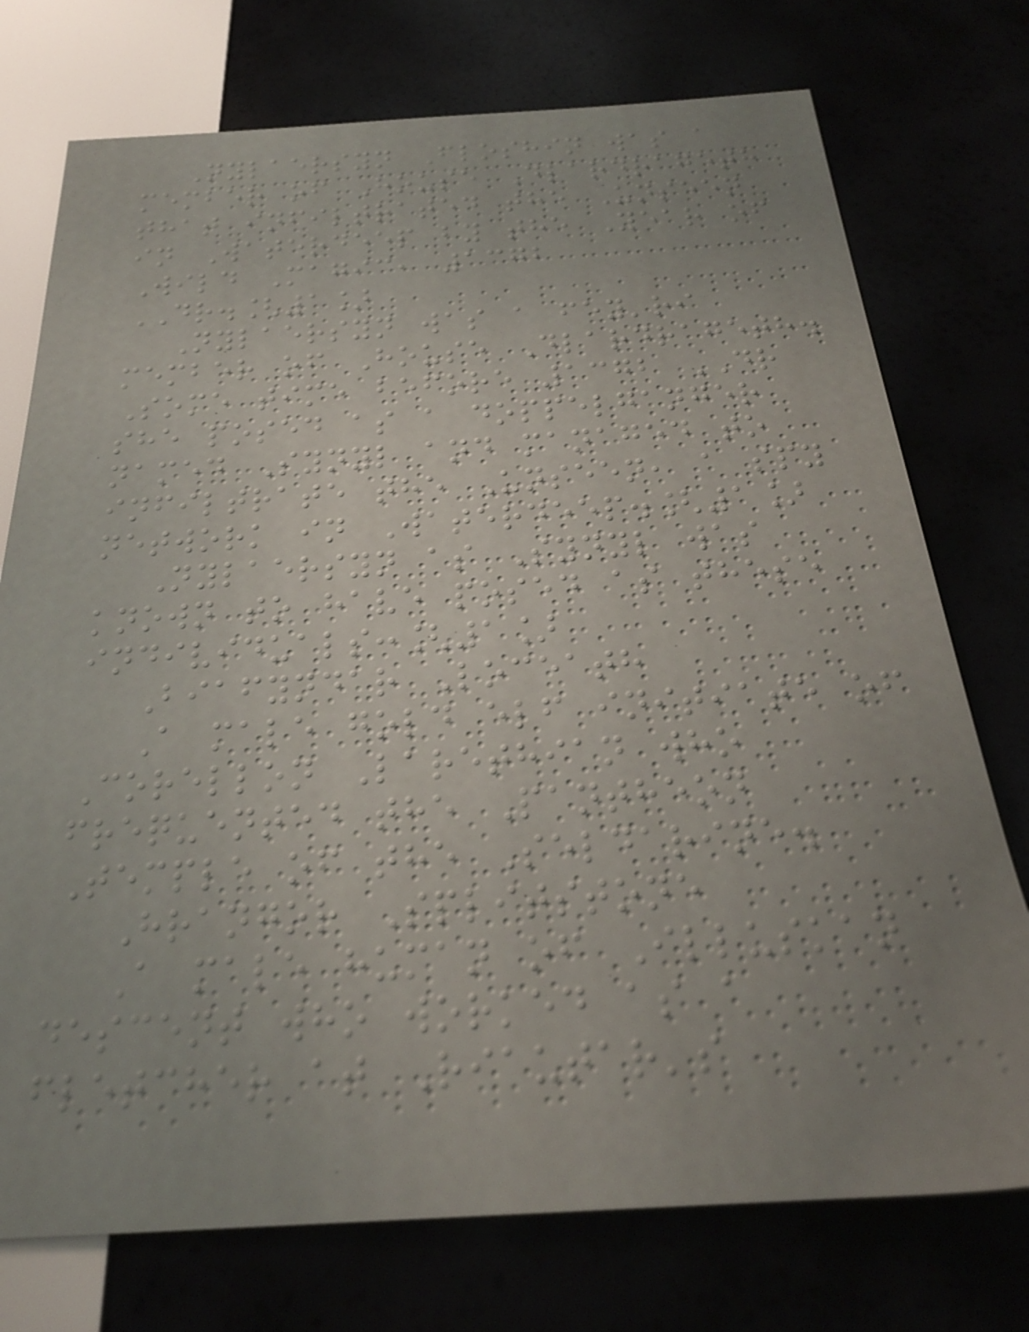Nylaersyn Floshin was a
member of House Dlardrageth
that infiltrated the Unseen
in Waterdeep by the Year of
Wild Magic, 1372
DR.[1]
Nylaersyn was a fey'ri
member of House Dlardrageth.
Some time before 1372 DR
she posed as a doppelganger
named Synyl and managed to
infiltrate the Unseen, a spy
network in Waterdeep.[1]
Nylaersyn as Synyl was
known to have posed as these
individuals:[1]
Biafyndar Loceath
A male gold elf initiate of
Corellon Larethian who
frequented the Pantheon
Temple of the Seldarine.
Hrangor Splitstone
A male human of Illuskan
descent who worked as a
fletcher at Riautar's
